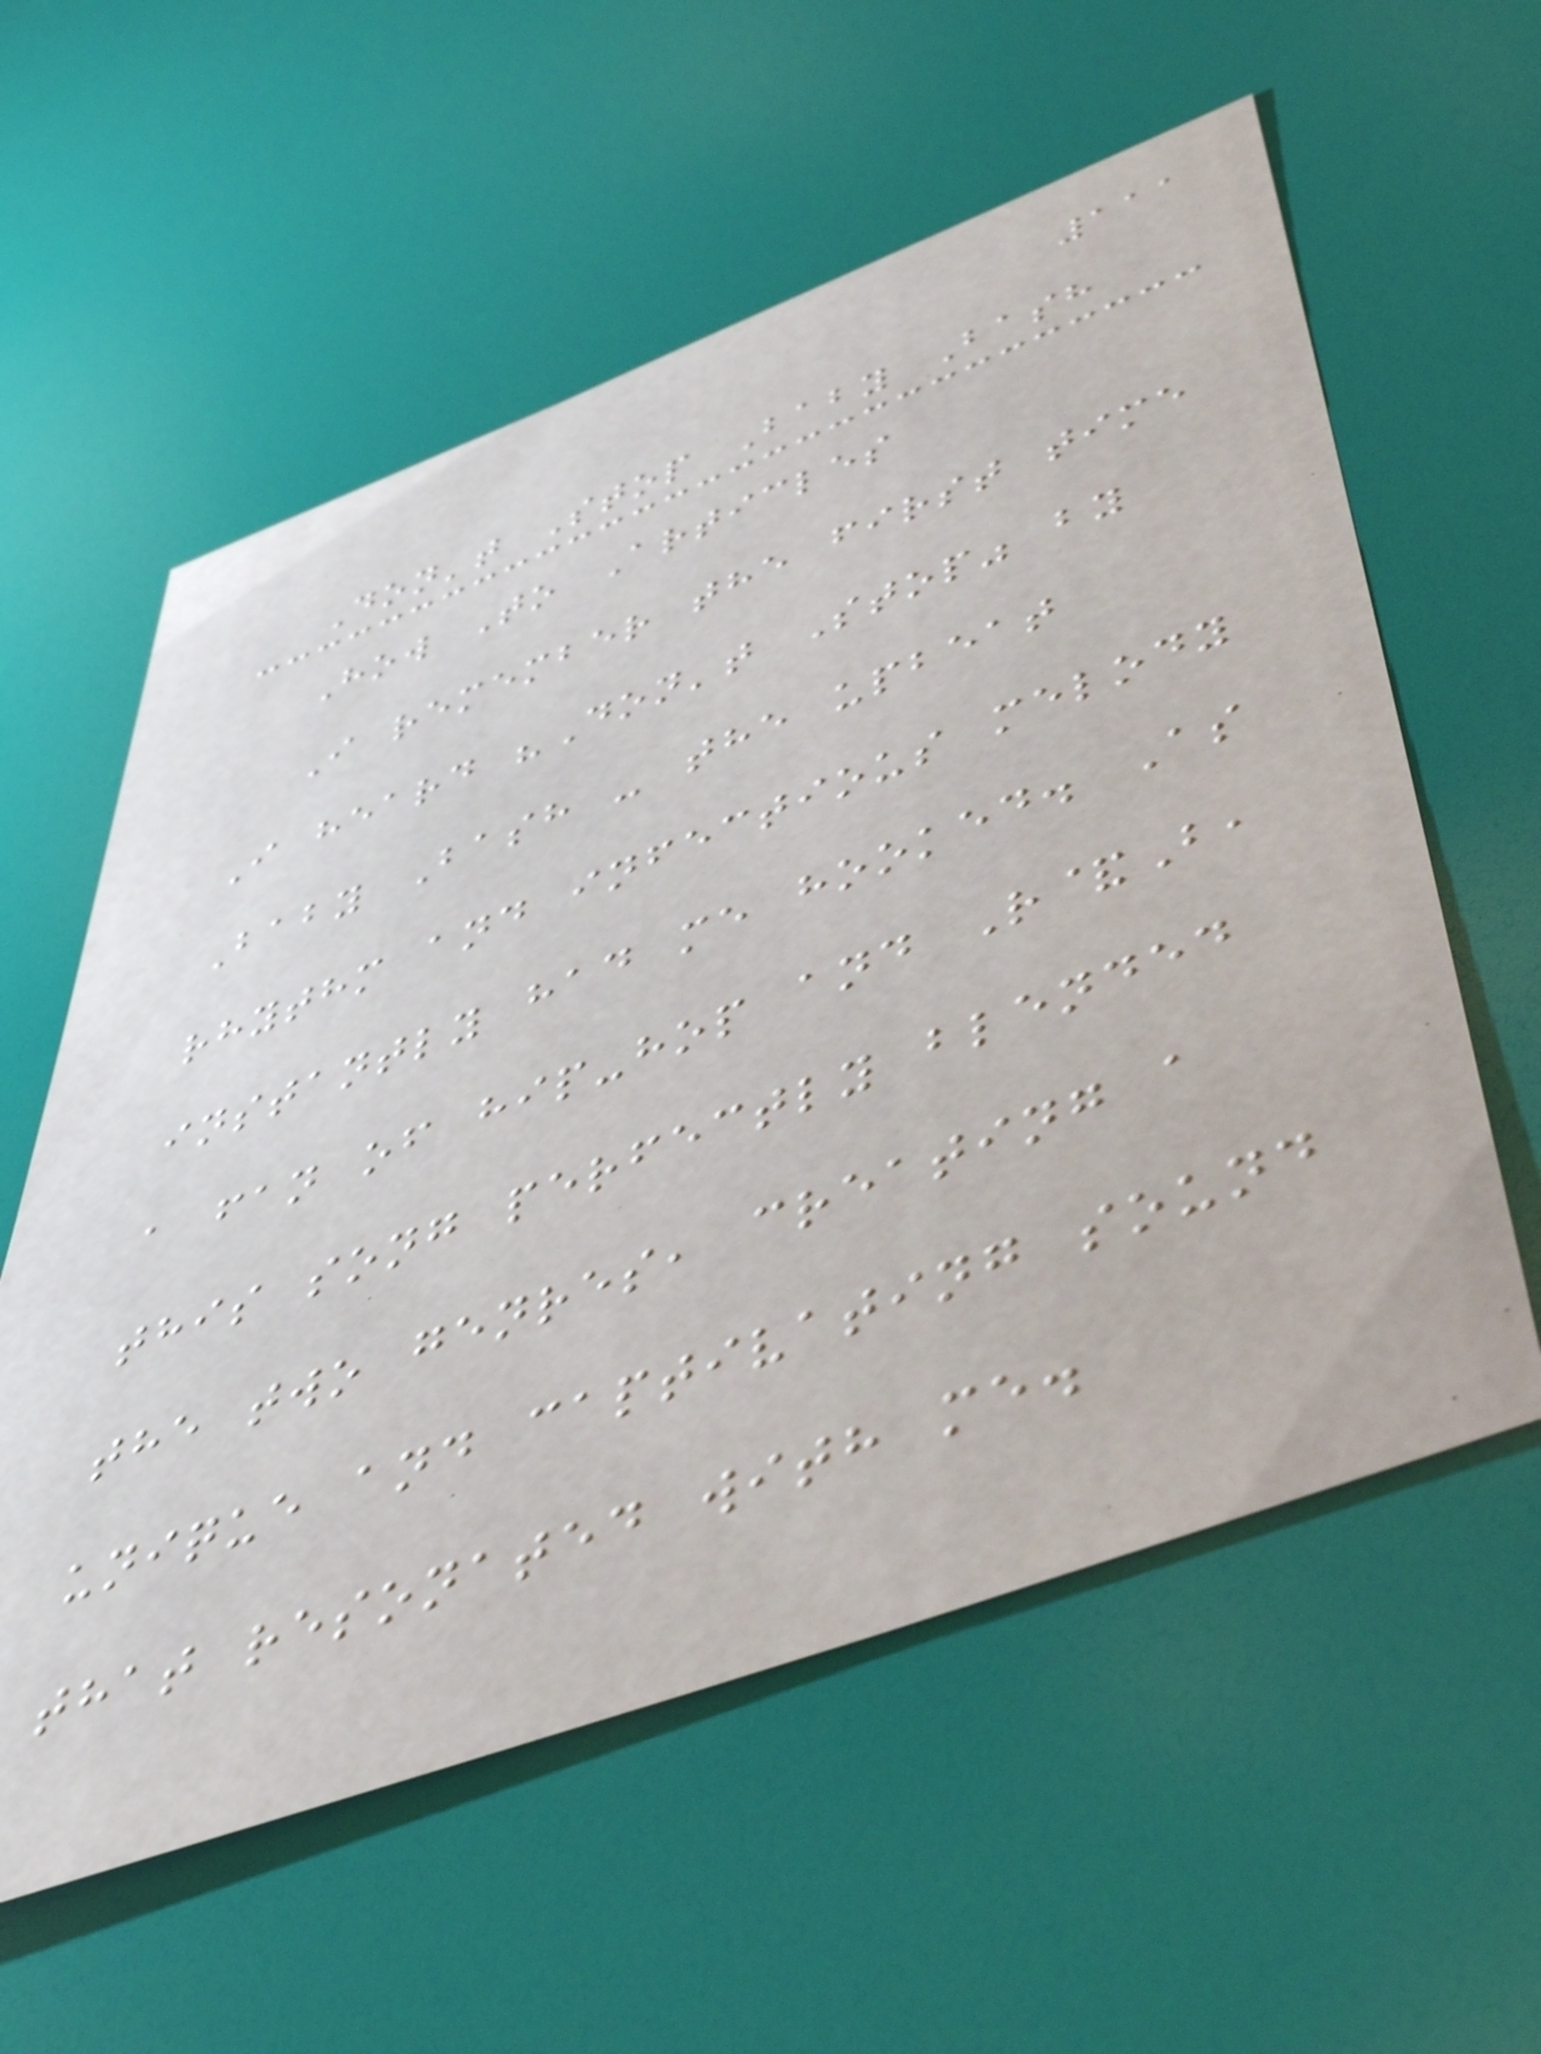111
Don't Stop Baby Bash
How To Articles
I remember the first time
I heard "Don't Stop" by
Baby Bash - the upbeat
rhythm and infectious melody
instantly had me hooked. As
a fan of hip-hop and R&B,
this song perfectly blended
the two genres, creating a
unique and captivating sound
that resonated with me.
